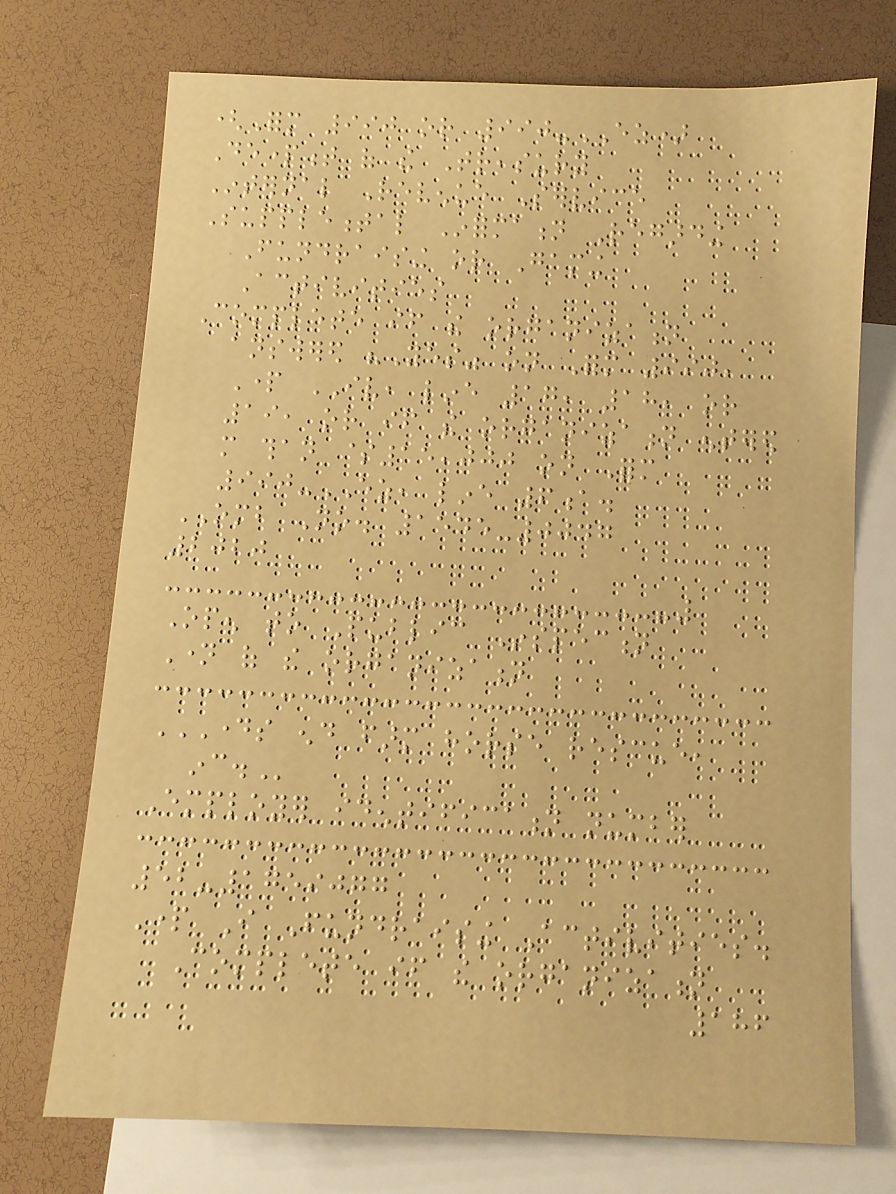(Form 990 or 990-EZ)
Department of the Treasury
Internal Revenue Service
Supplemental Information Regarding
Fundraising or Gaming
Activities
Complete if the organization
answered "Yes" on Form 990,
Part IV, line 17, 18, or
19, or if the organization entered
more than $15,000 on Form
990-EZ, line 6a.
OMB No. 1545-0047
2020
Open to Public Inspection
Name of the organization
DAYS END FARM HORSE RESCUE,
INC.
Employer identification number
52-1759077
Part I Fundraising Activities.
Complete if the organization
186
